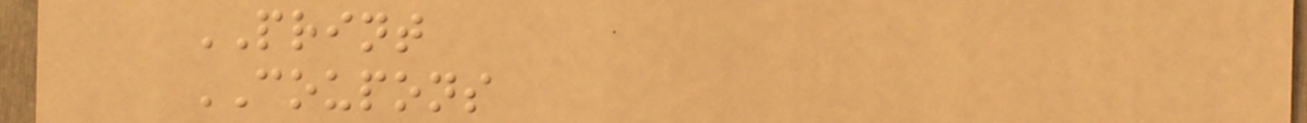PRINT
COUPONS
